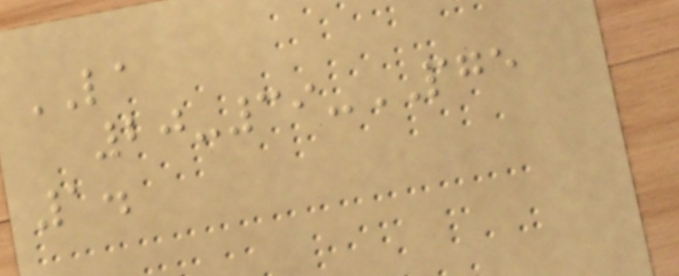LA
20-39-PGE
1.
